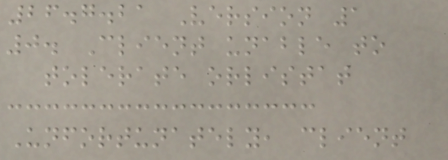26.7.21 Version 1
0. Client unable to
tolerate orlistat
Unfortunately, client
